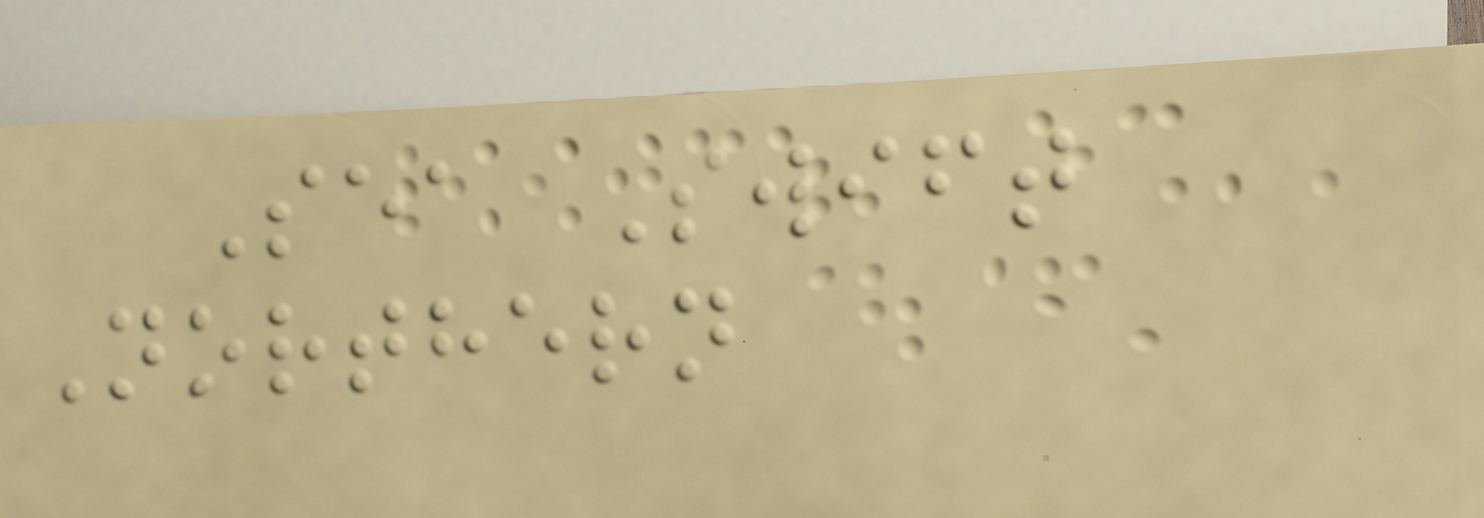Sea Swift
Northern
